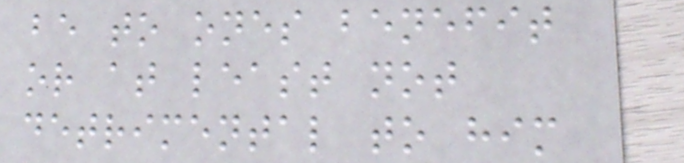be to ones benefit
or at least not
detrimental to him
